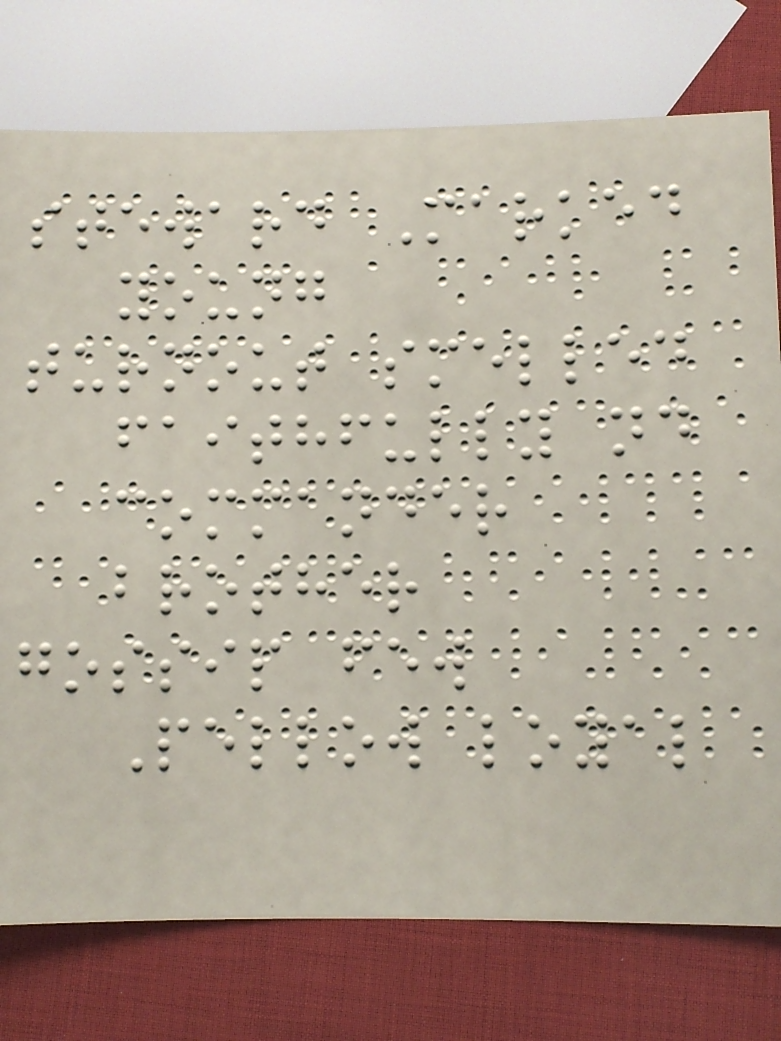steward Marked
young
turnout smelled
faithfully nd
commander
brother
gossip few
Pellow loyal
